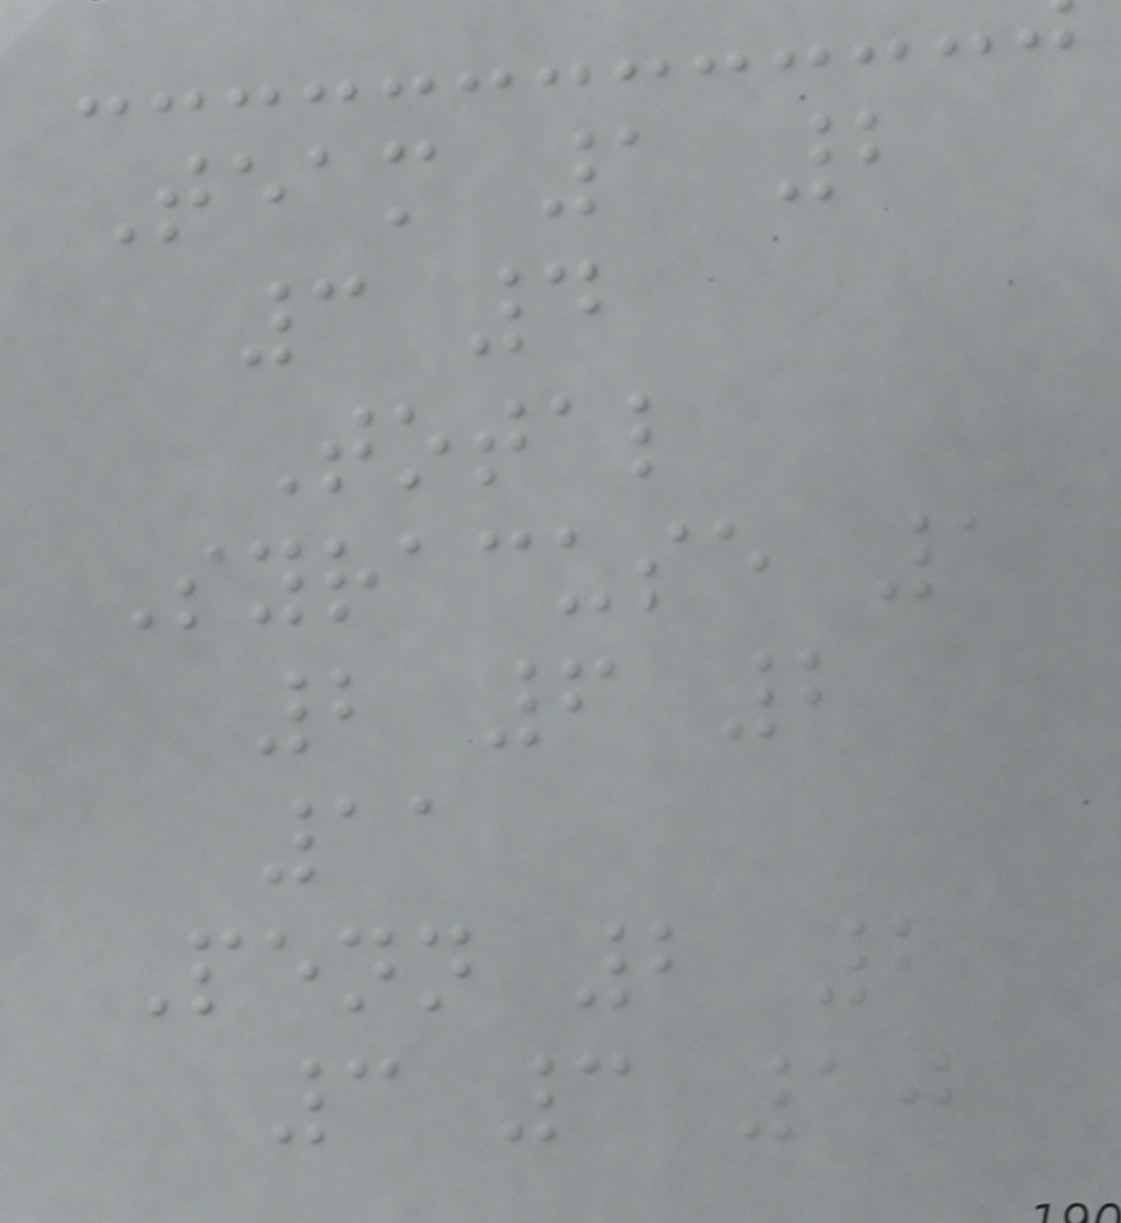Team 1 2
3 4
Total
Syracuse 1
2 6 2
11
Penn 2 2
3 3 10
